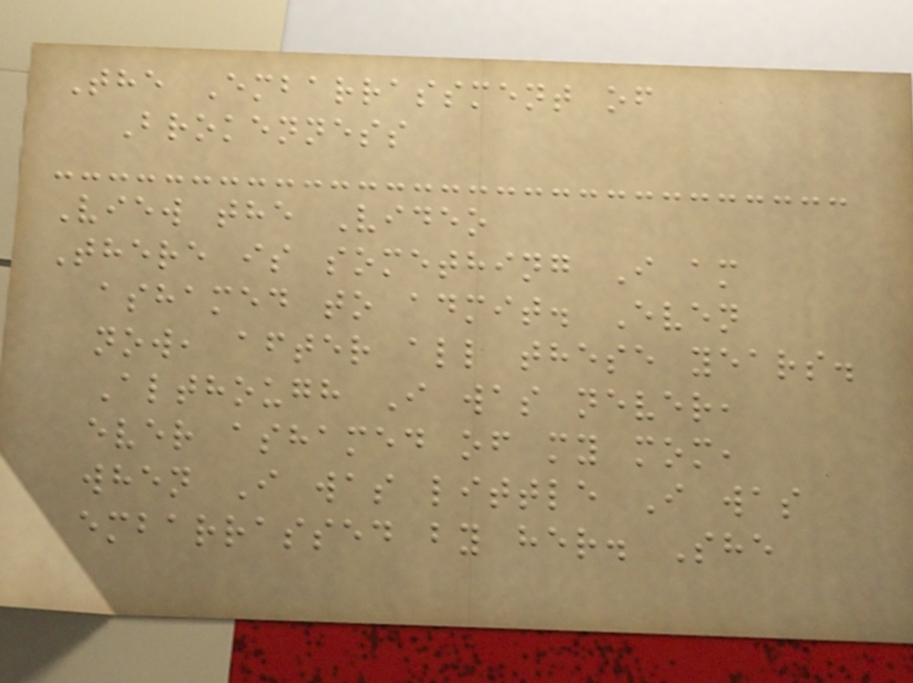The Embarrassment of
Brokenness
View the Video
There is something I am
ashamed to admit. Even
now, after all these years.
Although I was never,
ever ashamed of my mom,
when I was little I was
embarrassed by her. She
